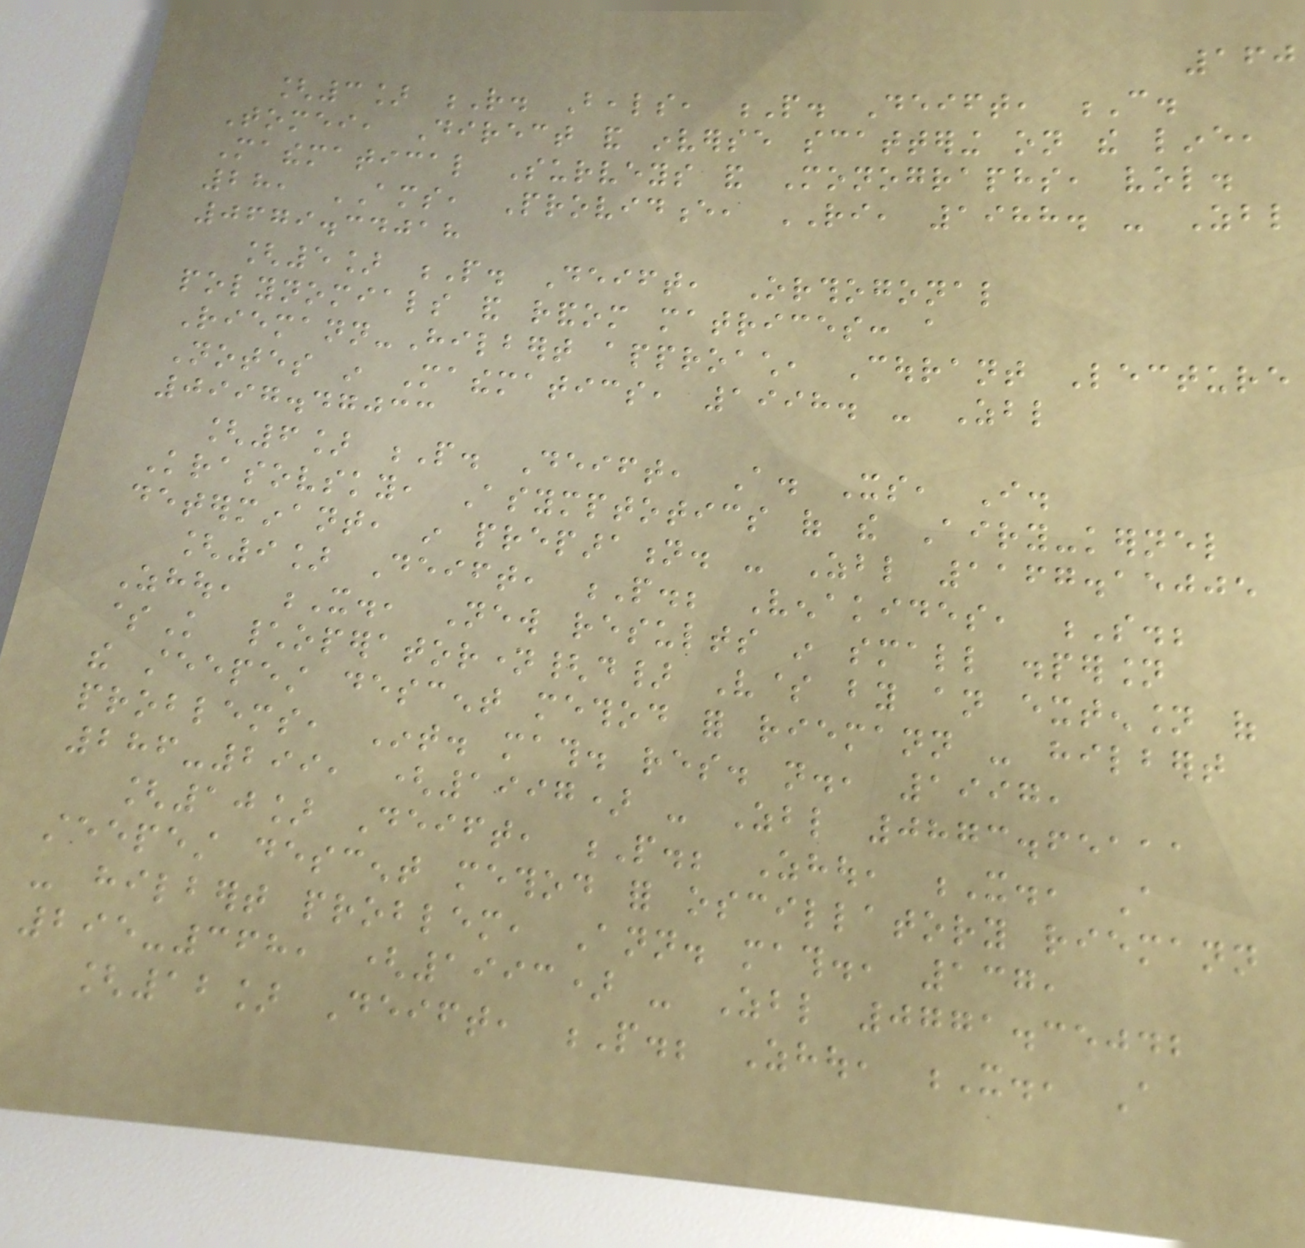160
[3] R. Beals, P. Deift, C.
Tomei, Direct and inverse scattering on the line,
Mathematical Surveys and Monographs, vol.
28, AMS, Providence, RI, 1988. - Zbl
0679.34018
[5] P. Deift, Orthogonal
polynomials and random matrices: a
Riemann-Hilbert approach, Courant Lecture
Notes in Mathematics, 1998. - Zbl
0997.47033
[6] P. Deift, A. Its, I.
Krasovsky, Asymptotics of the Airy-kernel
determinant, in preparation. - Zbl 1167.15005
[9] Deift, P.; Venakides, S.;
Zhou, X., New results in small dispersion
$K \operatorname{d} V$ by an extension of
the steepest descent method for riemann - hilbert
problems, Int. math. res. not., 1997,
286-299, (1997) - Zbl 0873.65111
[10] Deift, P.; Zhou, X., A
steepest descent method for oscillatory riemann
- hilbert problem, Ann. math., 137,
295-368, (1993) - Zbl 0771.35042
[12] Deift, P.; Zhou, X., A
